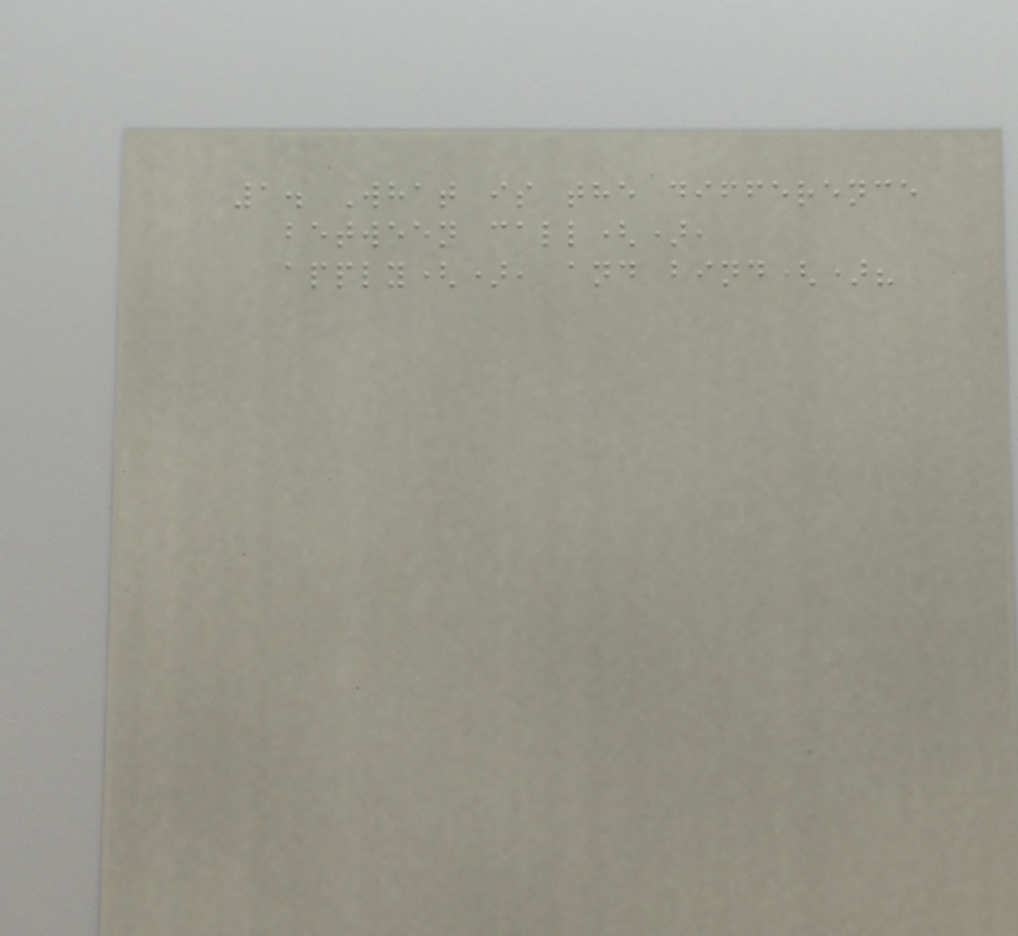1. What is the difference
between call(),
apply(), and bind()?
